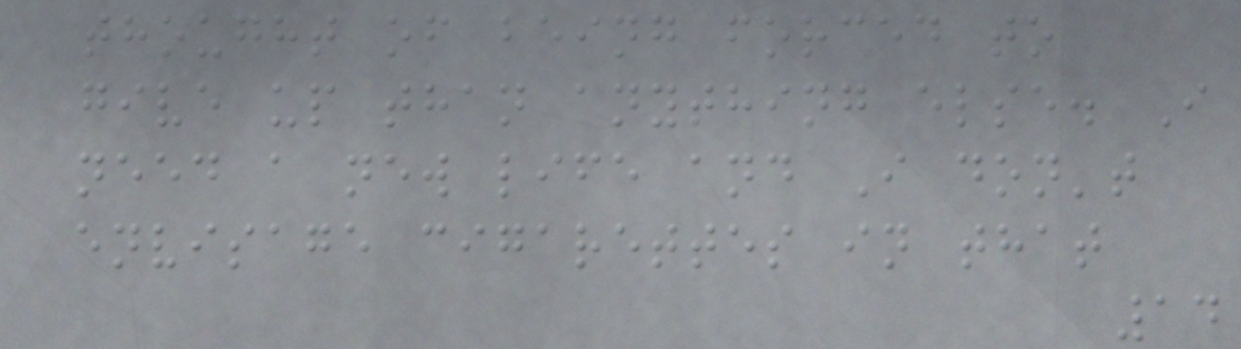thought of being forced to
give up than anything else. I
need a new life and I don't
envisage cigarettes in that
14
